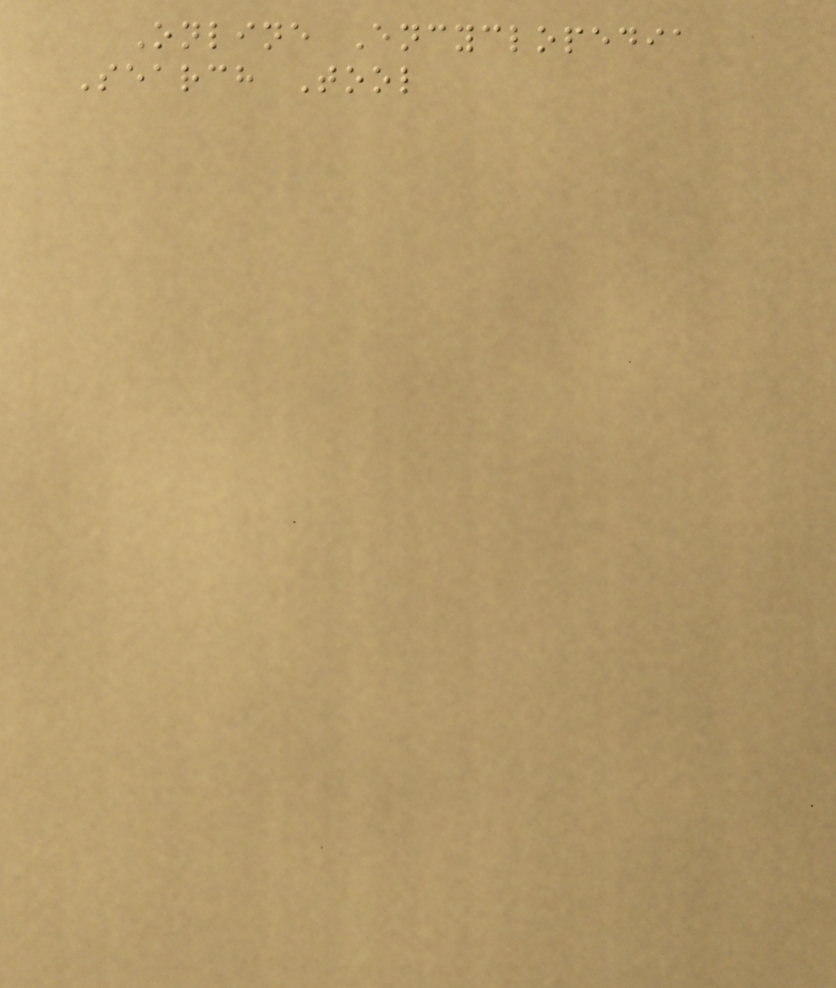Online Encyclopedia
Search Tool
